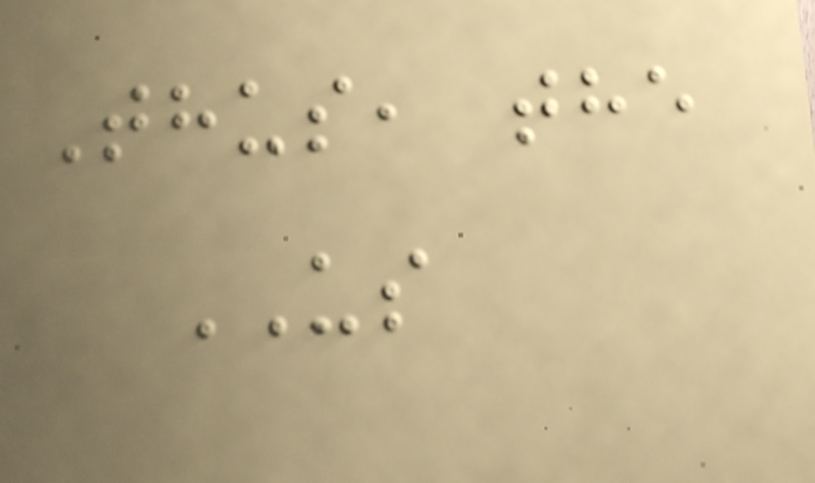Thus, the
US
